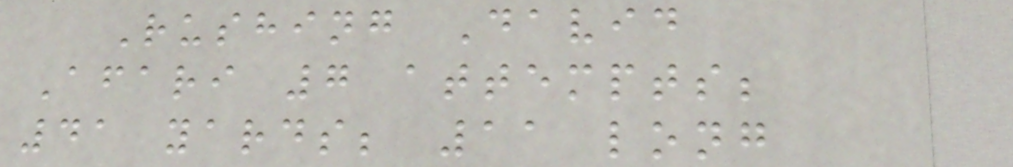Rushing David
Afari 7 attempts;
41 yards; 11 long
